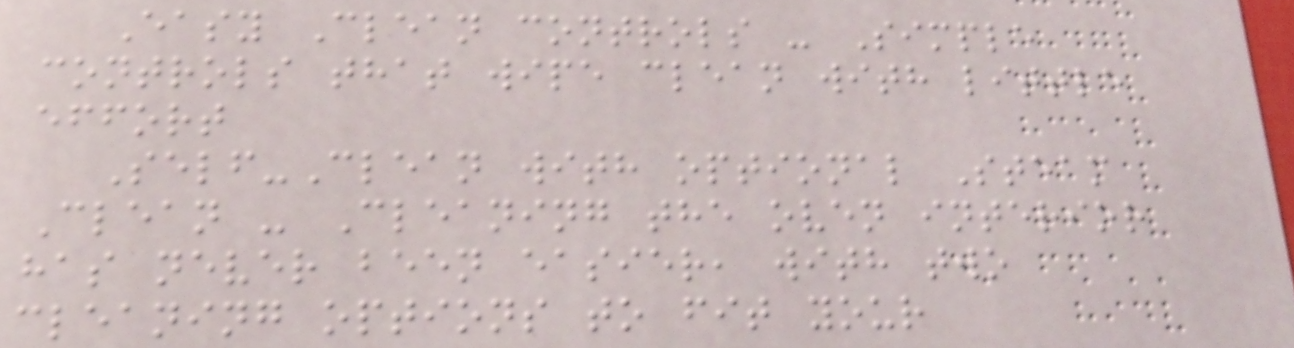Easy Clean controls - Simple
controls that wipe clean with little
effort
Self-Clean with optional Steam
Clean - Cleaning the oven interior
has never been easier, with two
cleaning options to fit your
